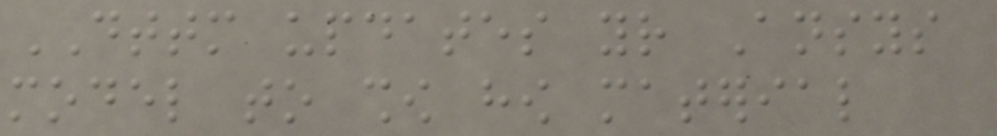DTTM updates your Ansys
model to show how material
